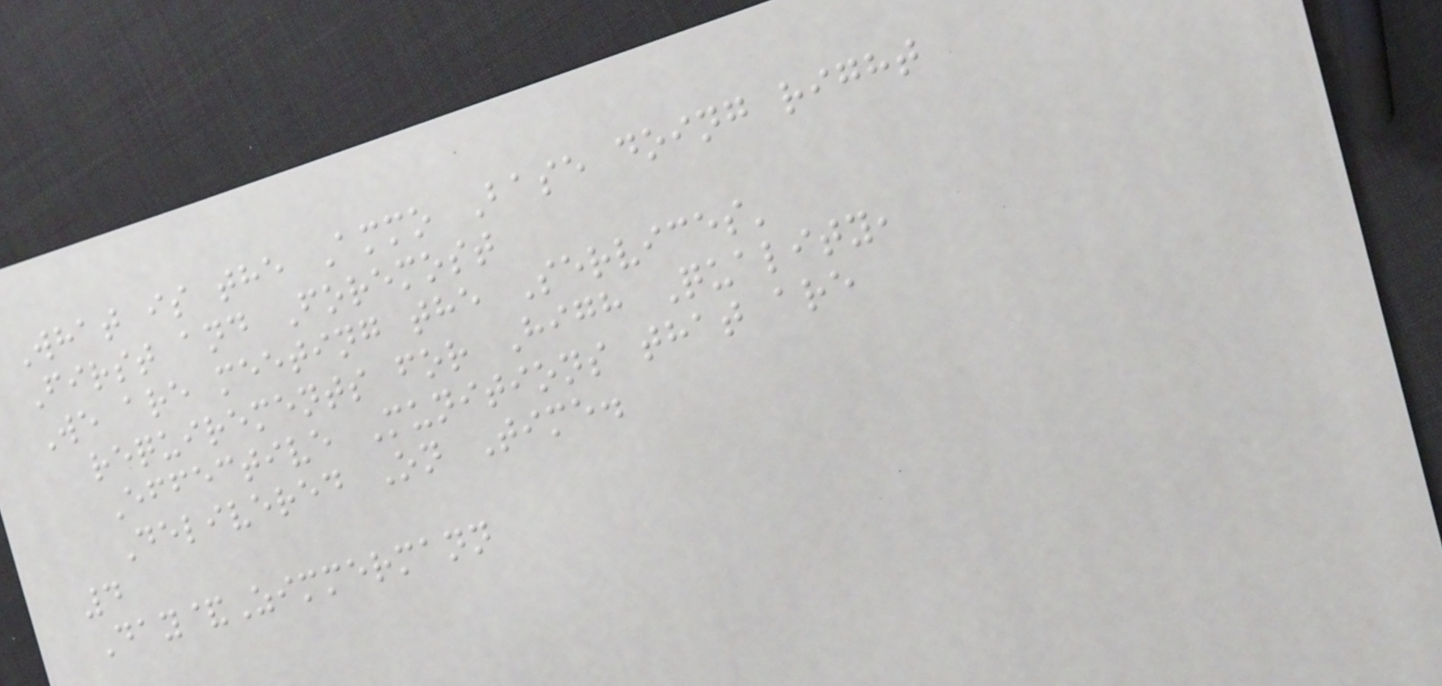What is the Ammo Base doing right
First and Foremost
We are meeting the Services'
requirements for High Quality,
Effective Munitions that are
Delivered On Time.
4
Day&Zimmermann
